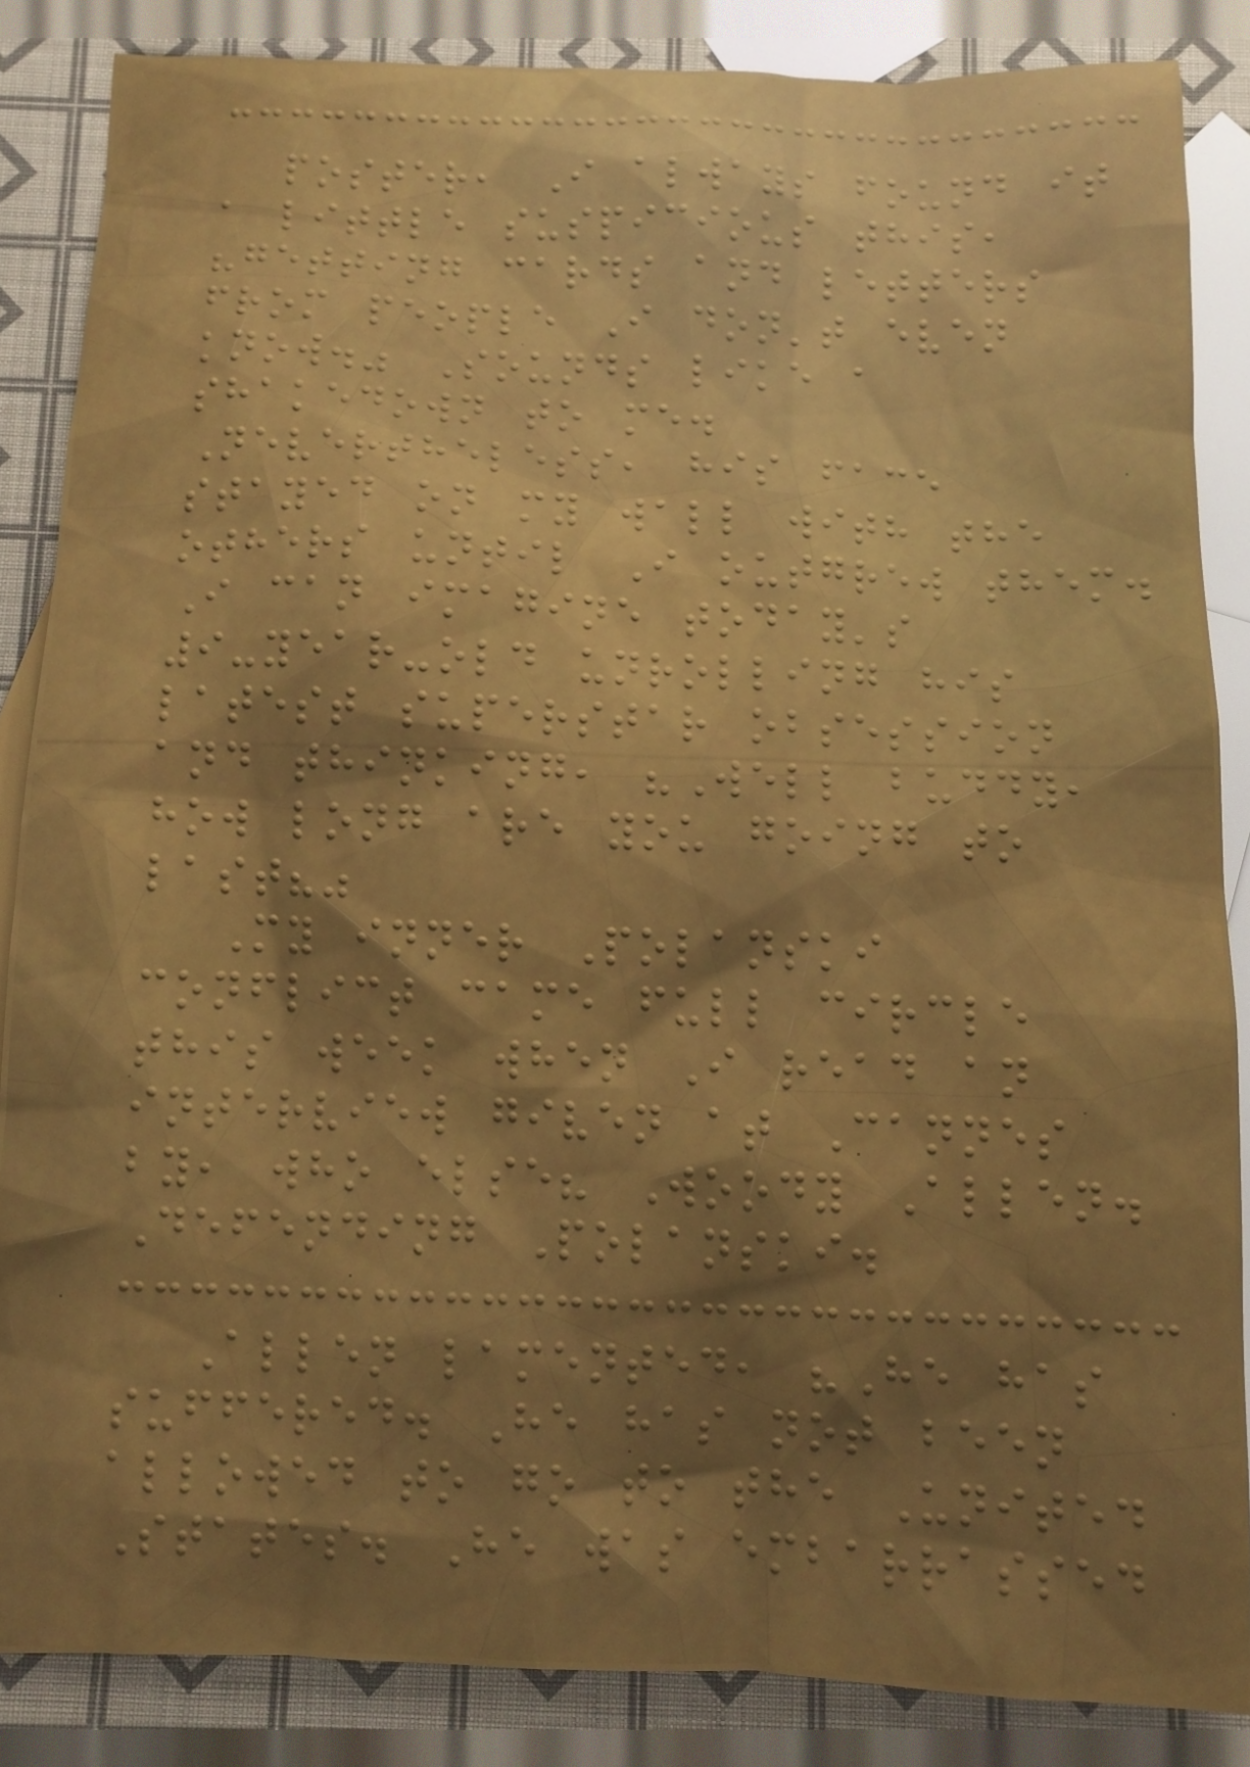poster, I always found it
a little suspicious this,
"getting cards and letters
from people I don't even
know." Sounds like a
shakedown to me.
Nevertheless, his face
stayed on my wall with the
others until I outgrew them.
I can imagine today's
9-year-old unrolling his
latest superstar obsession
and thinking, "Well buddy,
how long are you going to
last?"
My inner Polanski
conflict came full circle
this week when I read an
interview given at Cannes
by, who else? Woody Allen.
Defending Polanski.
Allen lamented, "He has
suffered. He has not been
allowed to go to the United
States. He was embarrassed
